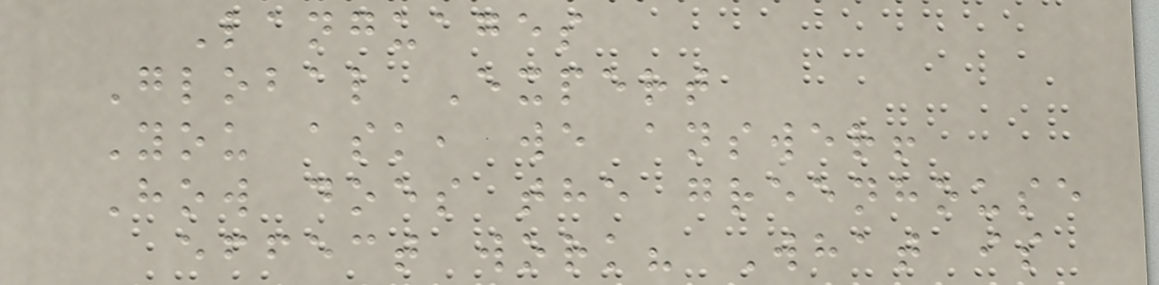Languages
Global Expert
You ask, we answer!
How does the greenhouse
effect work? What is
